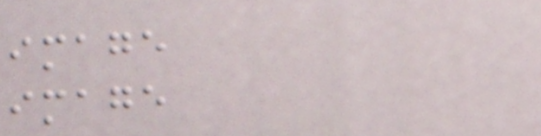image
image
